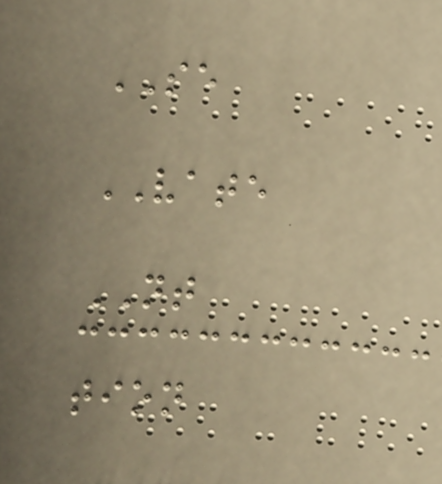SE
VATE
NT
tion
